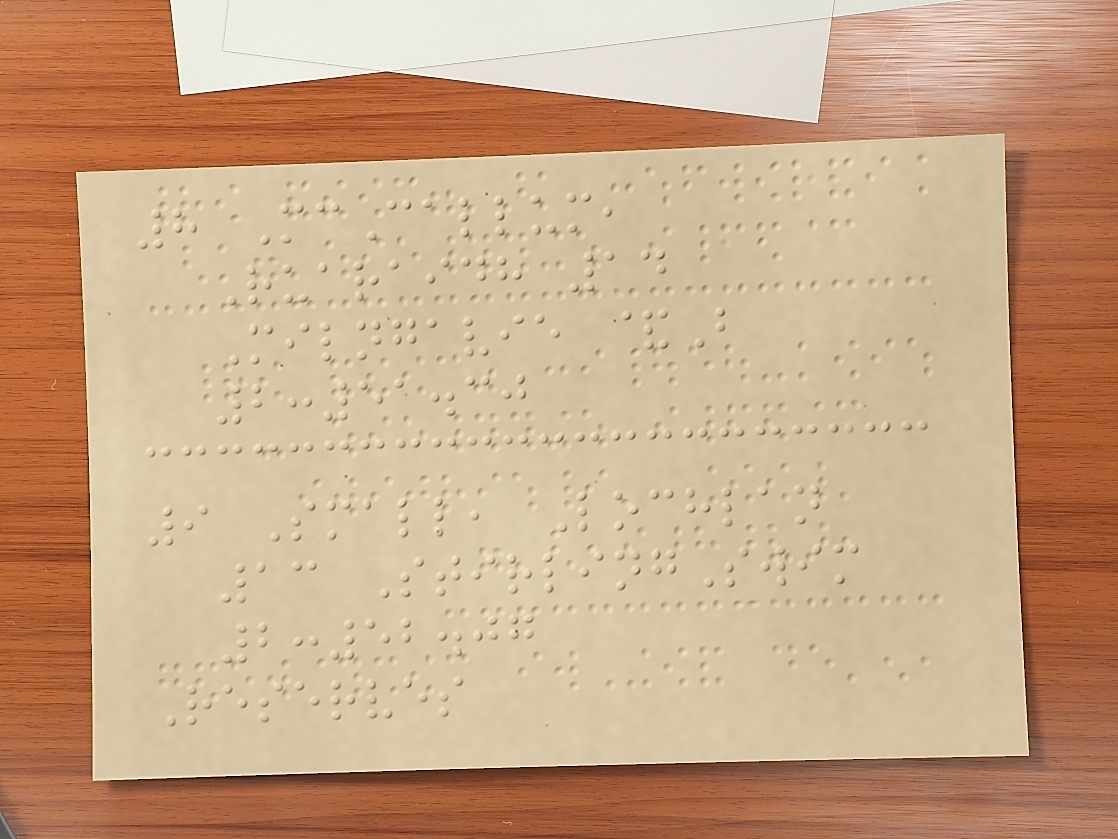8 McCallum,
Ruaraidh 14
Milngavie &B
2:51.30
9 Small, Lochlan
13 StirlingSwim
2:52.07
Reserves
